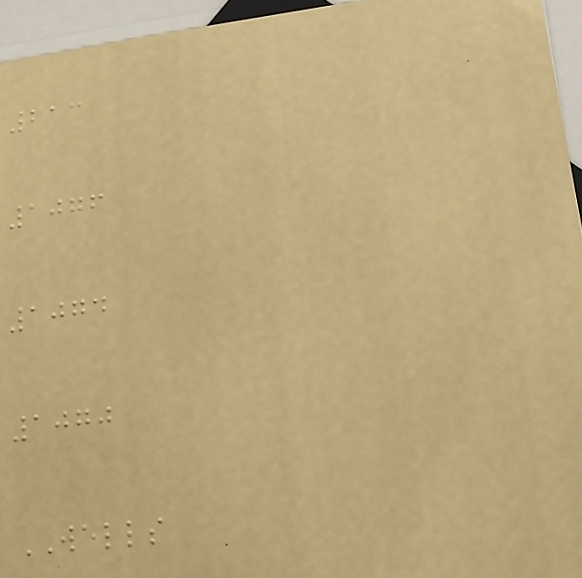213
1076
1074
1070
WELLS
